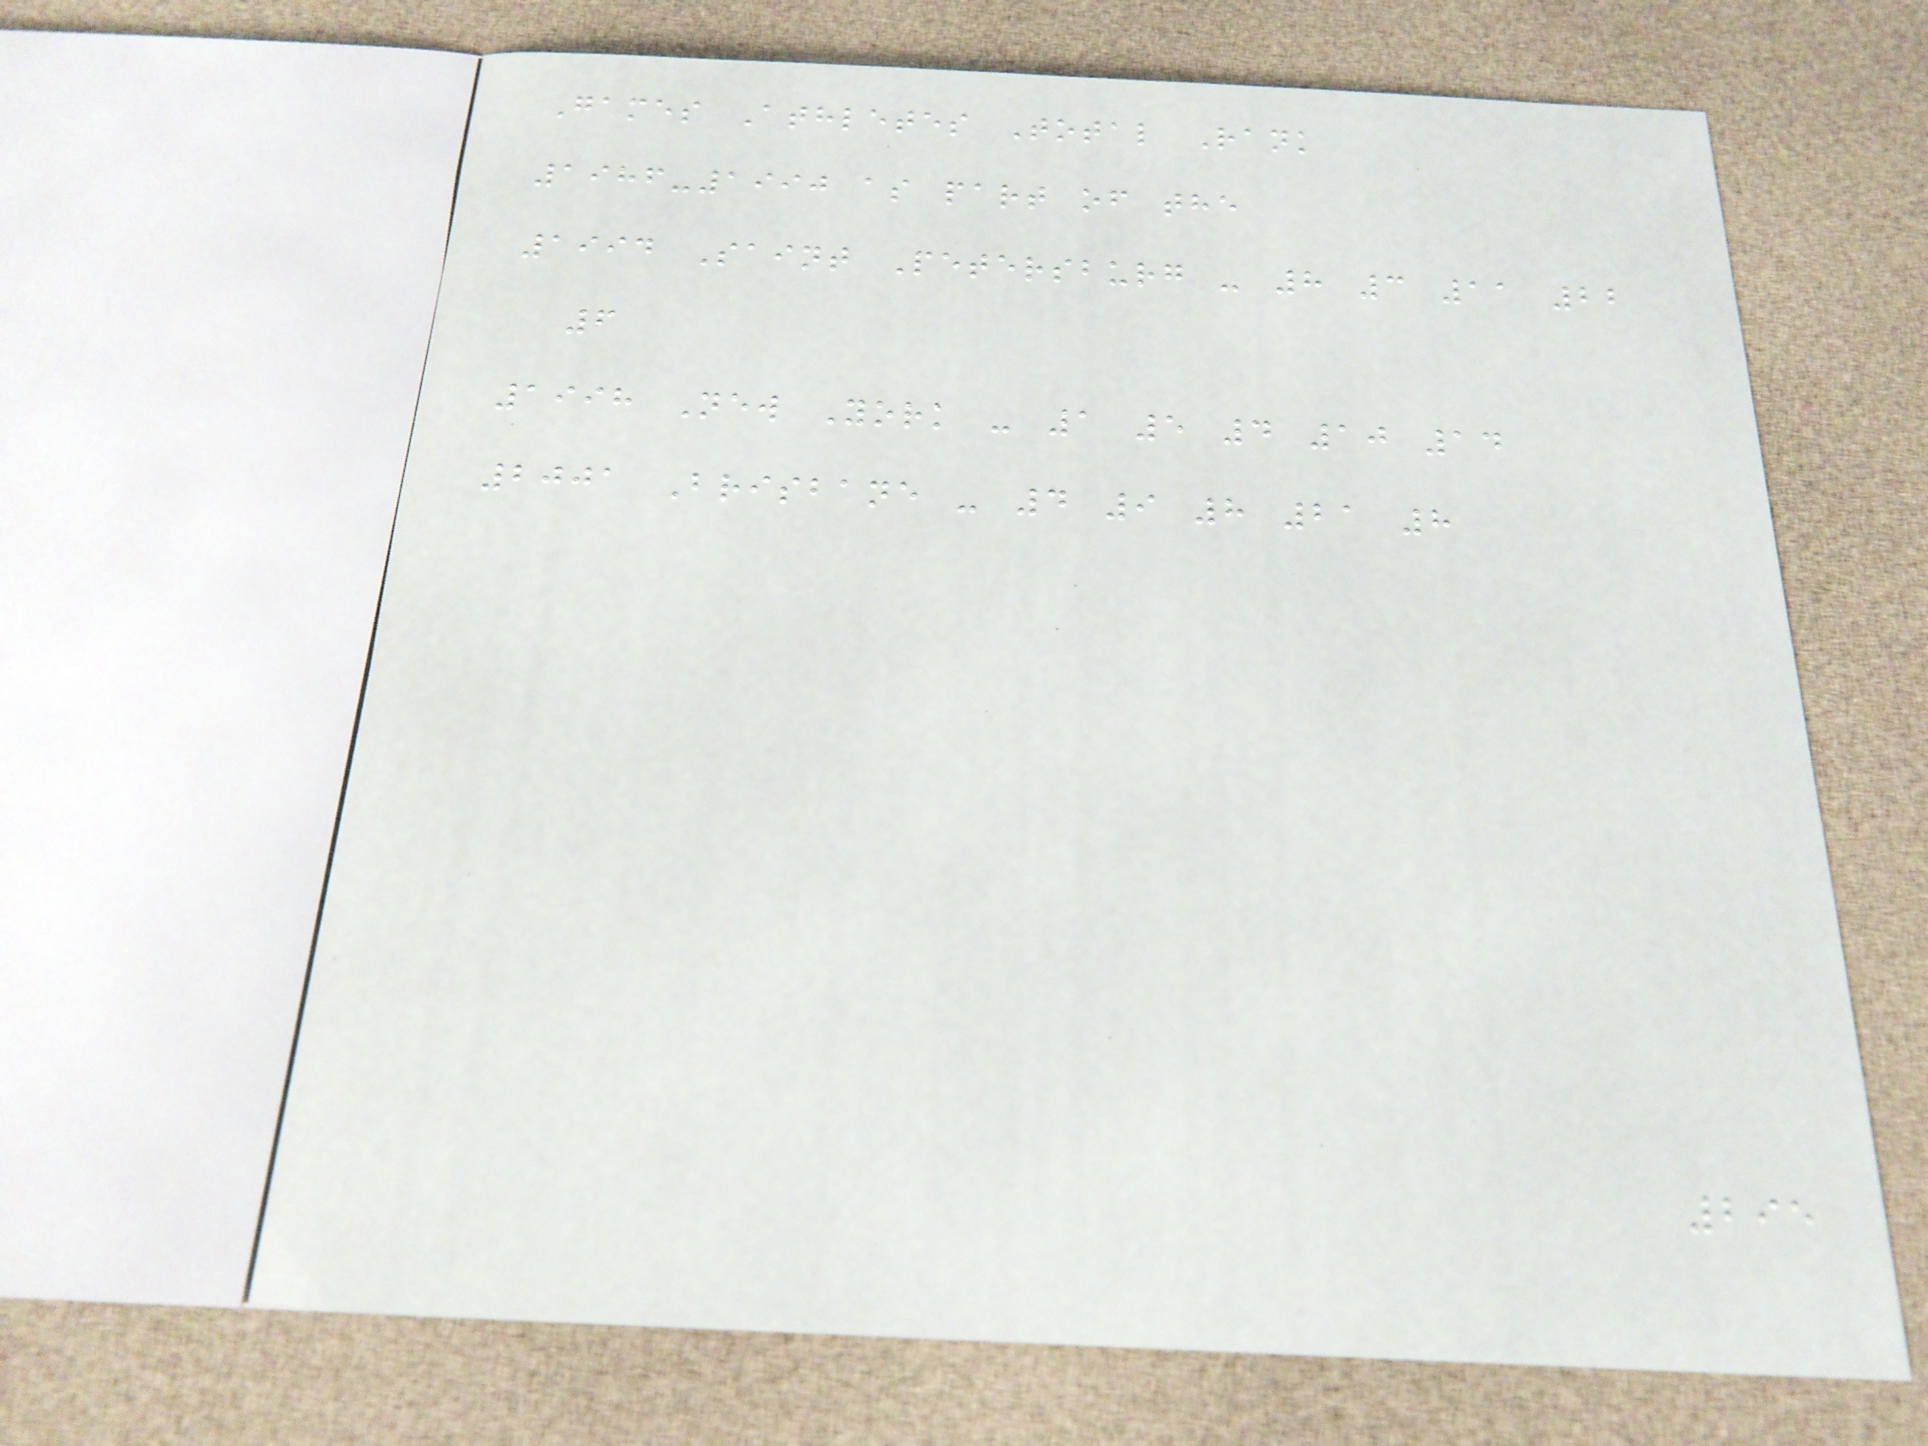Games Athletes Total Rank
1986-1990 as part of the
1994 Saint Petersburg - 8 3 11 22
6
1998 New York - 1 5 4 10 14
2001 Brisbane - 4 9 8 21 8
295
